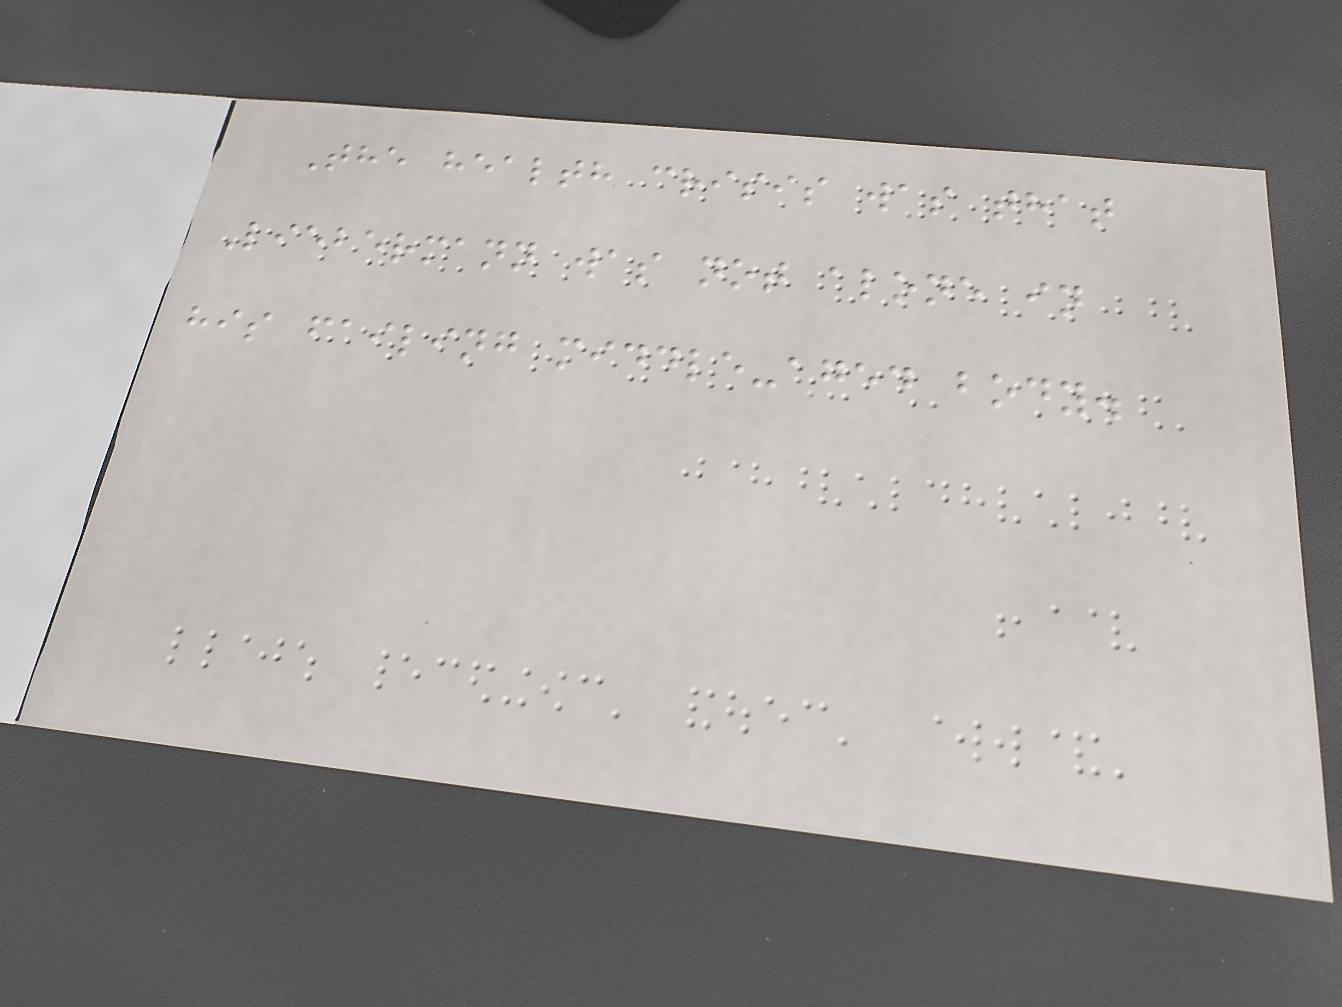The health crisis was that
Liebermann was not alone in
his failing middle-aged body.
